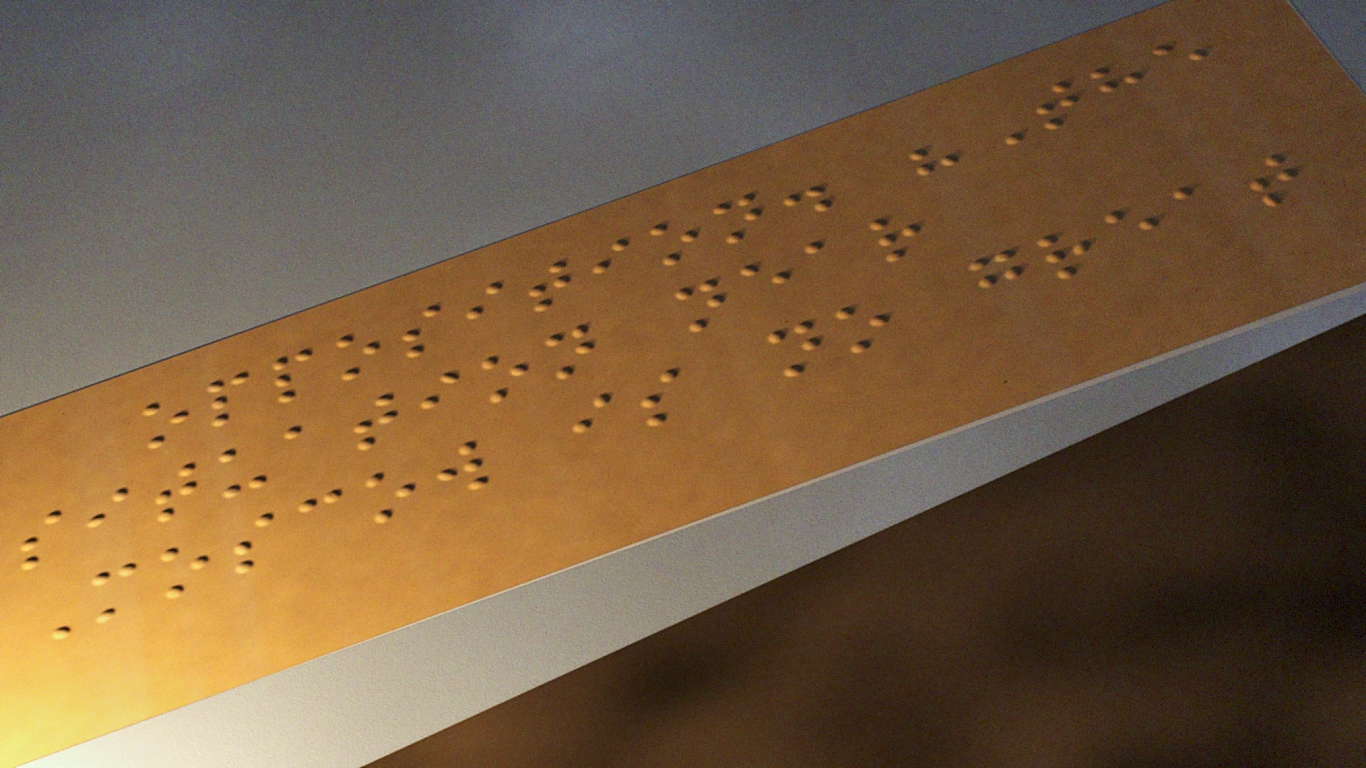opposition. "The
situation near
Moscow is no great
